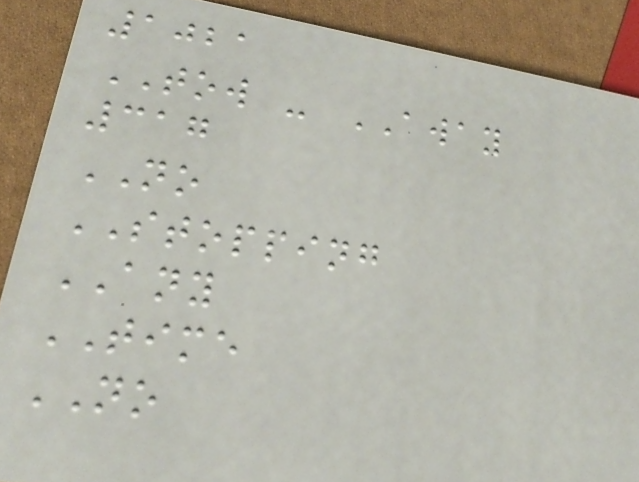1021
TOW - AWAY
317
NO
STOPPING
ANY
TIME
NO
